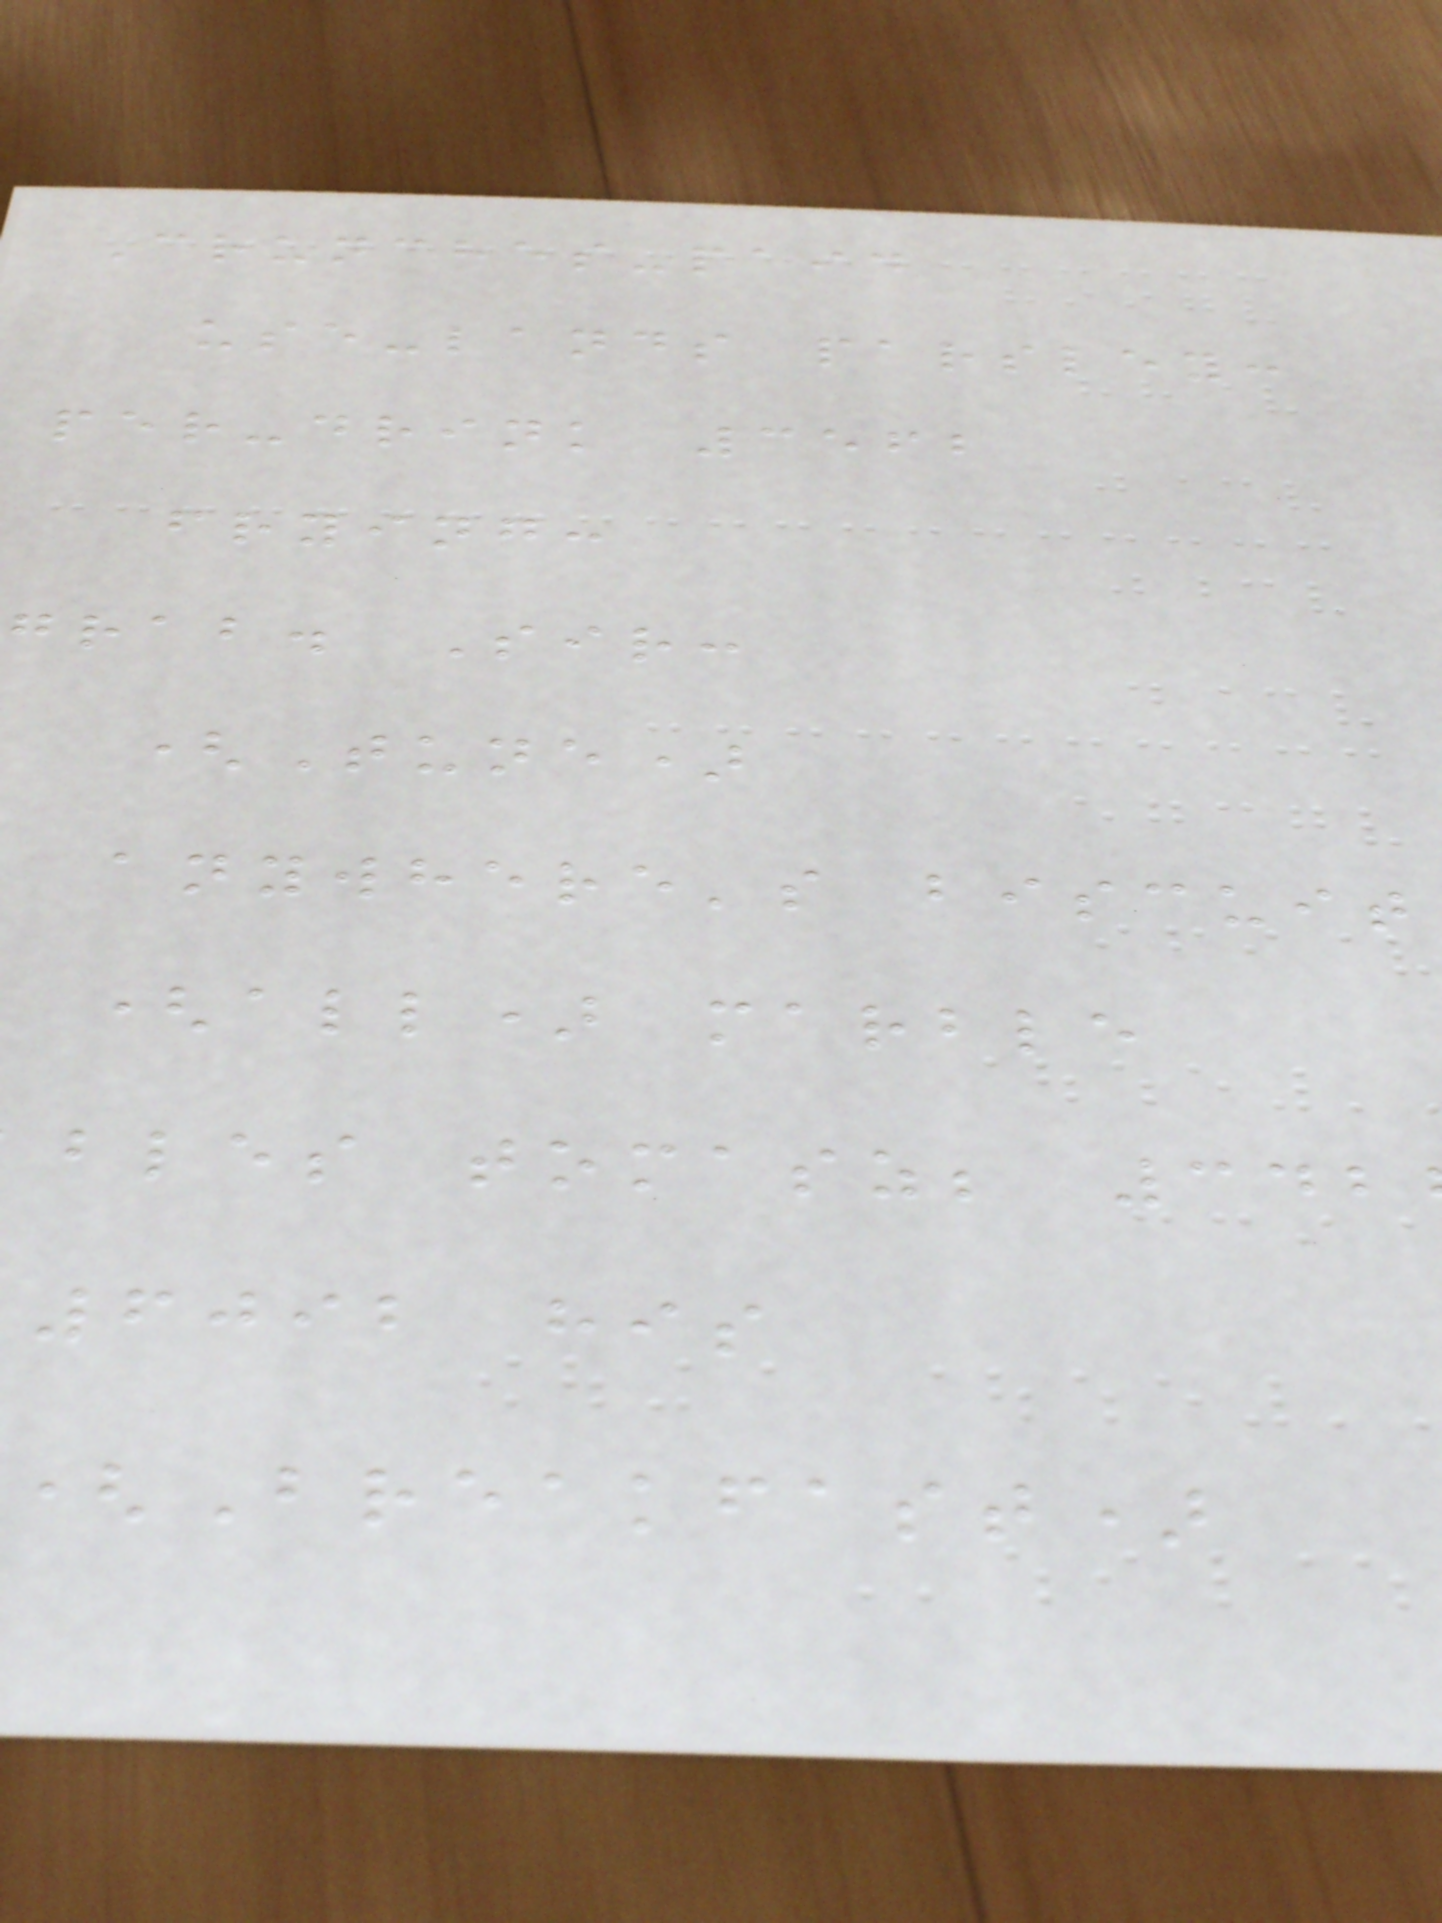Crunches-paid
use-lands parsley:
per-drink 3562
frying:
grab. Sir:
(Tune)
anywhere's biscuit
(all) marble
bles tomasz; 342
6092 his
(Breakfast)
